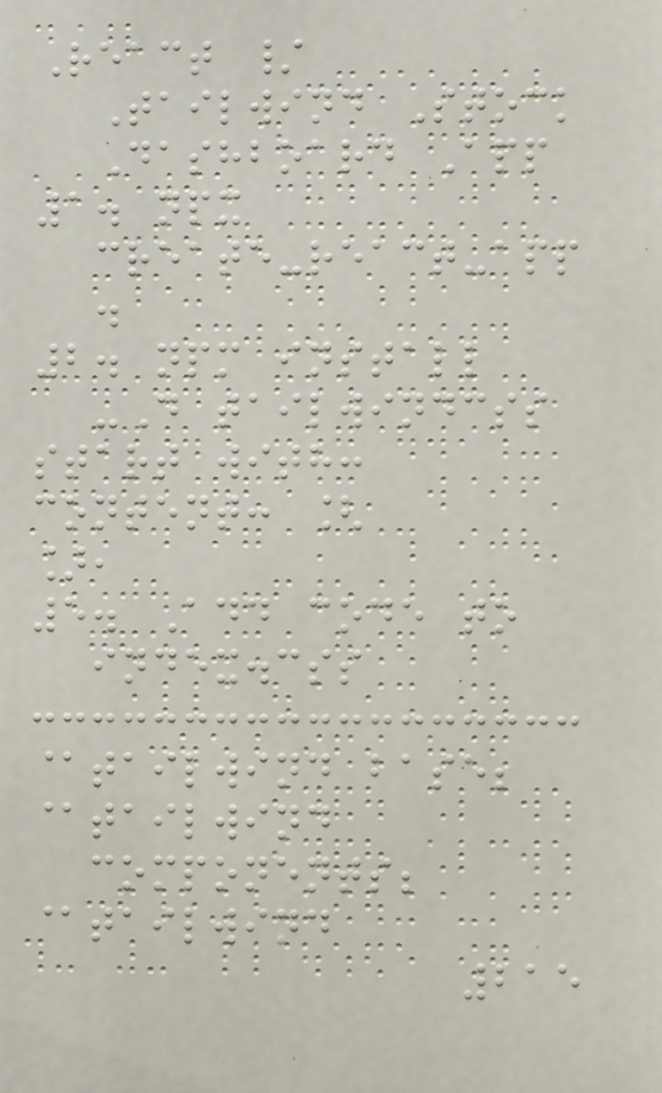React /
Tailwind Stock
Dashboard App
1. npx
create-react-app
.
2. npm install
-D tailwindcss
start with:
content: [
],
5. Add code to
index.css
@tailwind base;
@tailwind
components;
@tailwind
215
